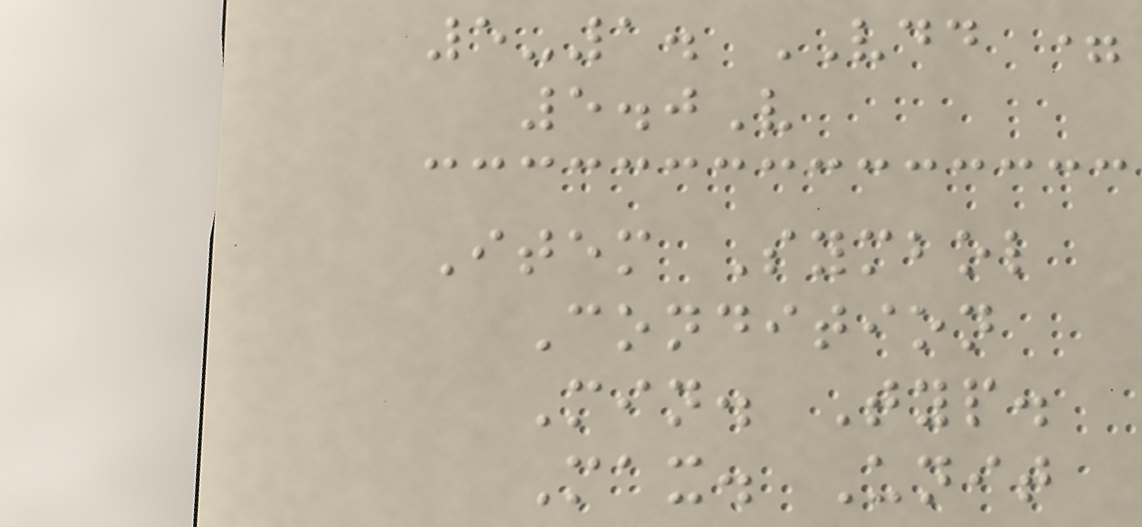5-1. VDD =
5.0V
Item Symbol
Condition
Min. Typ.
Max. Unit
